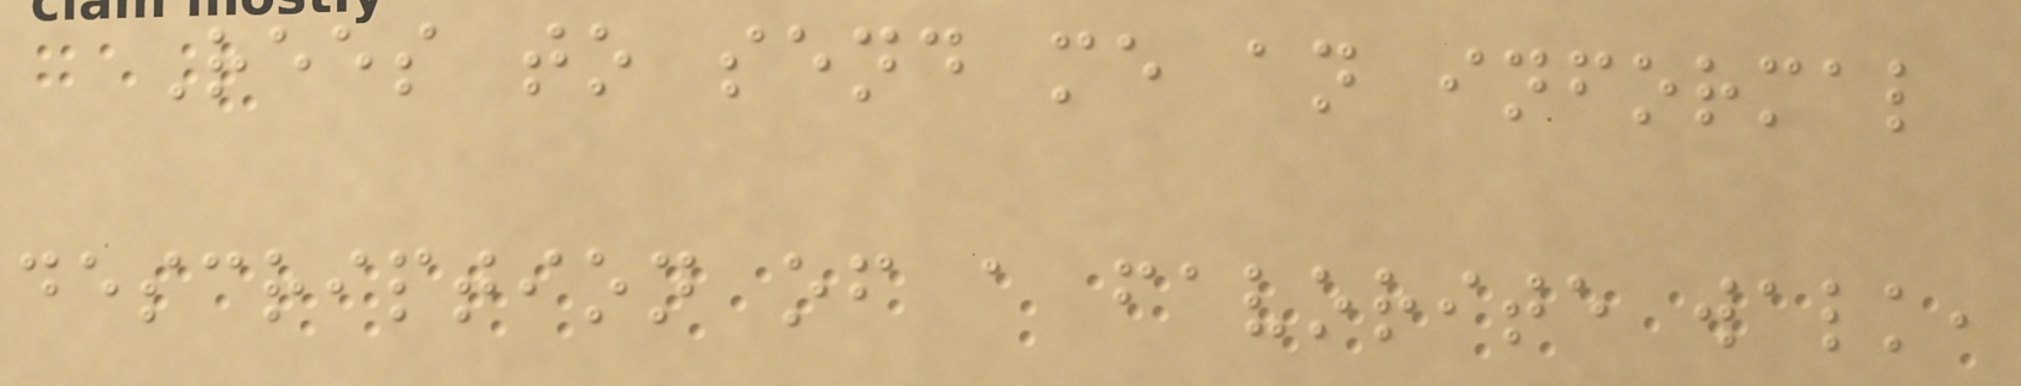Rees to send me an informal
description of a favorite walk,
